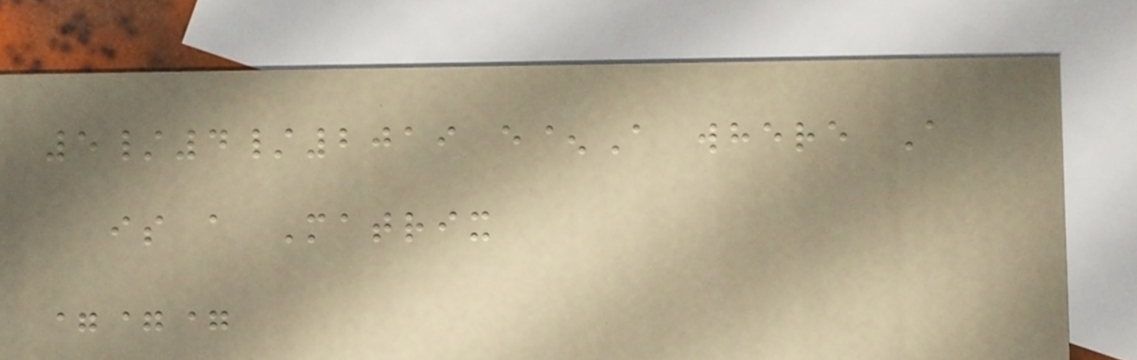5/4/2019 e^A where A
is a Matrix
===
